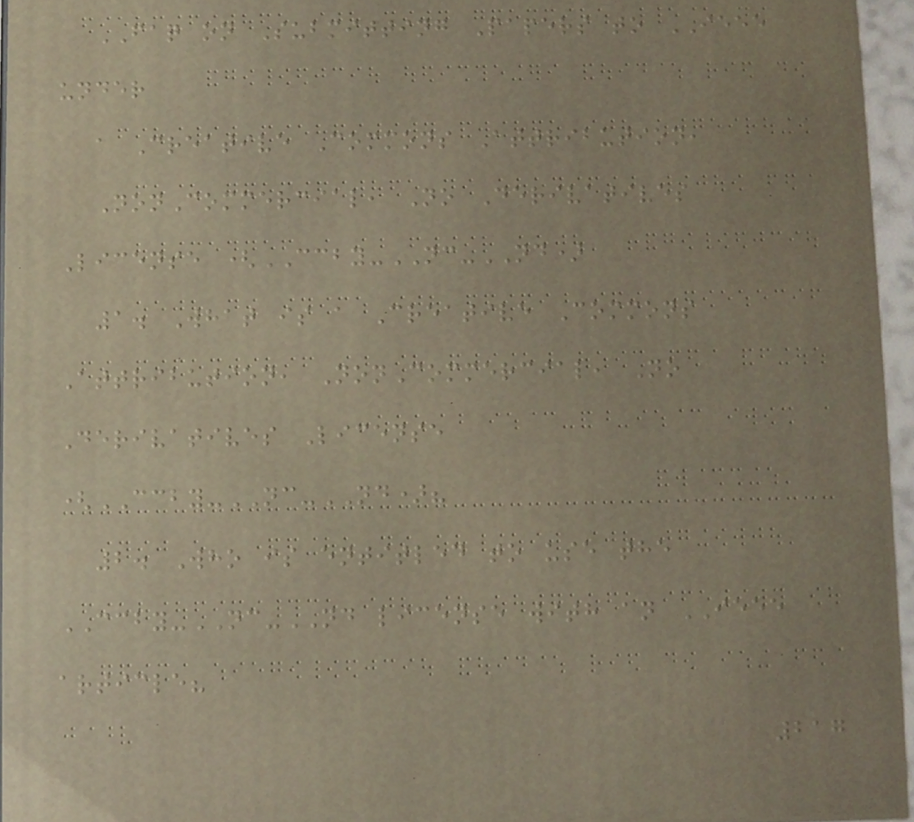FAQ on Submitting Papers to IEEE
under
a Creative Commons Attribution,
NonCommercial, No Derivatives
License (CCBY-NC-ND)
1. What is a Creative Commons
Attribution, NonCommercial, No
Derivatives License
(CCBY-NC-ND)?
2. Who is entitled to use the
CCBY-NC-ND license with an IEEE
article?
217
